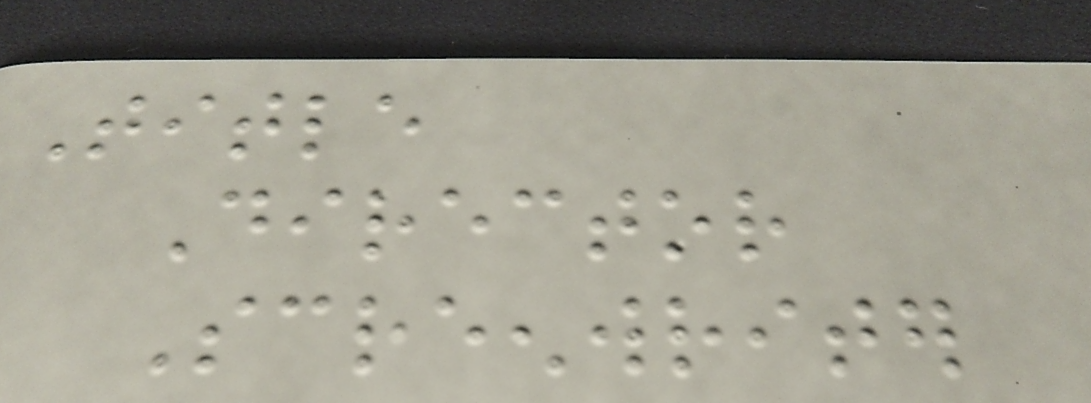Title
Director
Screenwriter
